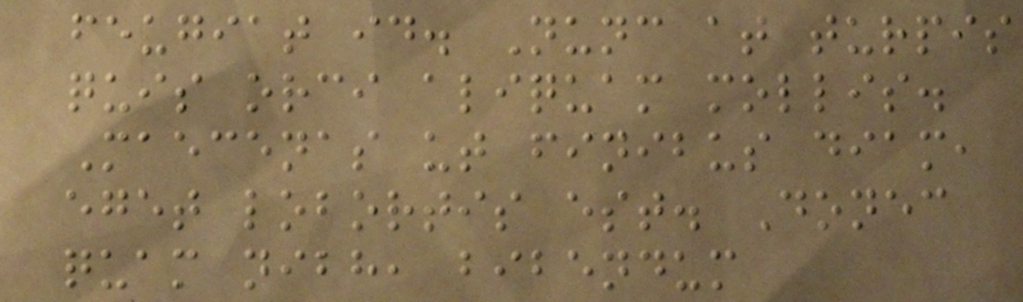feugiat id. Nunc at turpis
quis orci aliquam mollis.
Maecenas ut finibus diam,
eget lobortis est. Donec
quam nibh, bibendum
